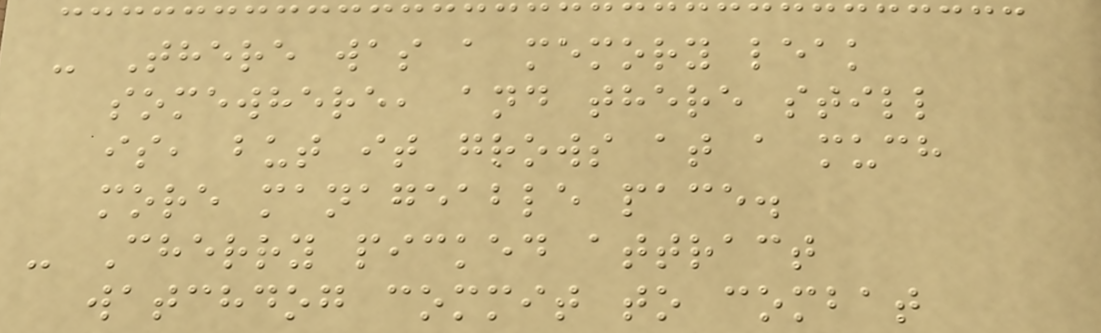- There was a memory leak
somewhere, and there still
is, but it grows at a much
more manageable pace.
- Cherry picked attract
watchdog commit to combat
